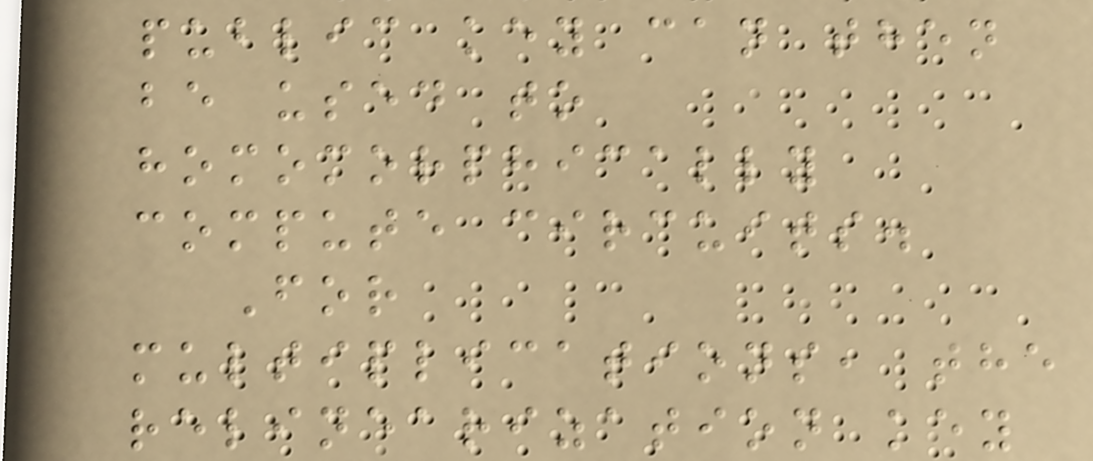public key can then
be used to
homomorphically
compute circuits.
For
multiplications, the
relinearization key
